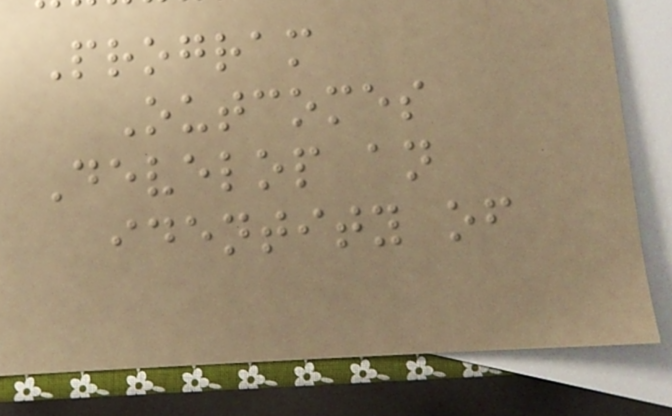Program
Outcomes
Develop an
identity of
